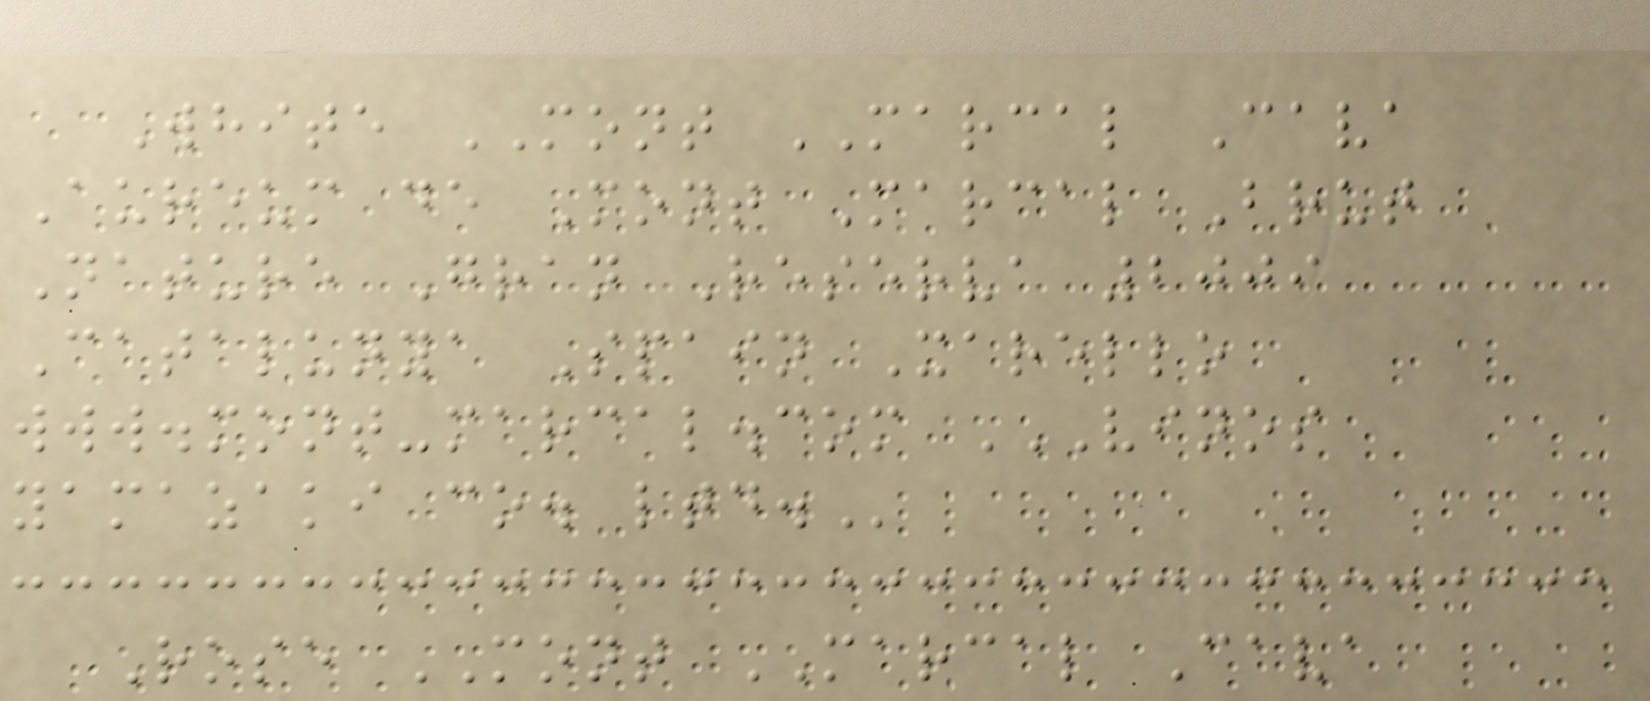White MONT MARCAL Cava
Aureum de Mont Marcal Brut
Nature Gran Reserva 2009
Catalunya Spain Xarello
www.mont-marcal.com VINOS
YAMAZAKI CO. LTD.
Rose MONT MARCAL Cava
